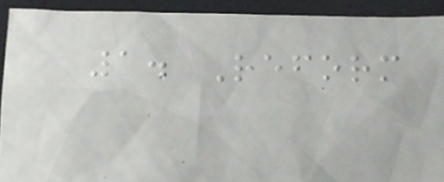1. Reform
